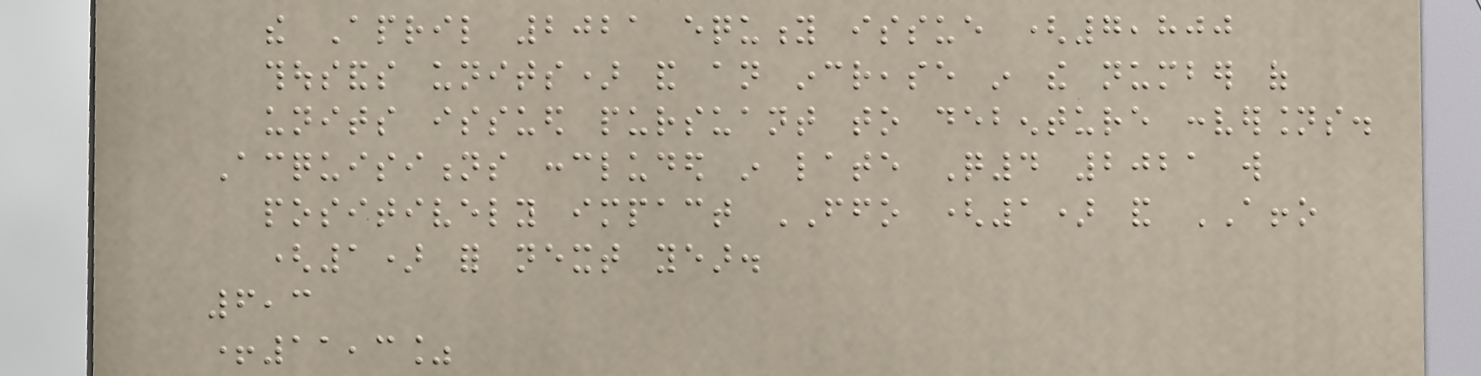the April 2021 equity issue (7,800
thousands units) and an increase in the number of
units issued pursuant to debenture conversions.
Acquisitions concluded in late Q4 2021 will
positively impact FFO (1) and AFFO
(1) for next year.
6,3
+11,3%
